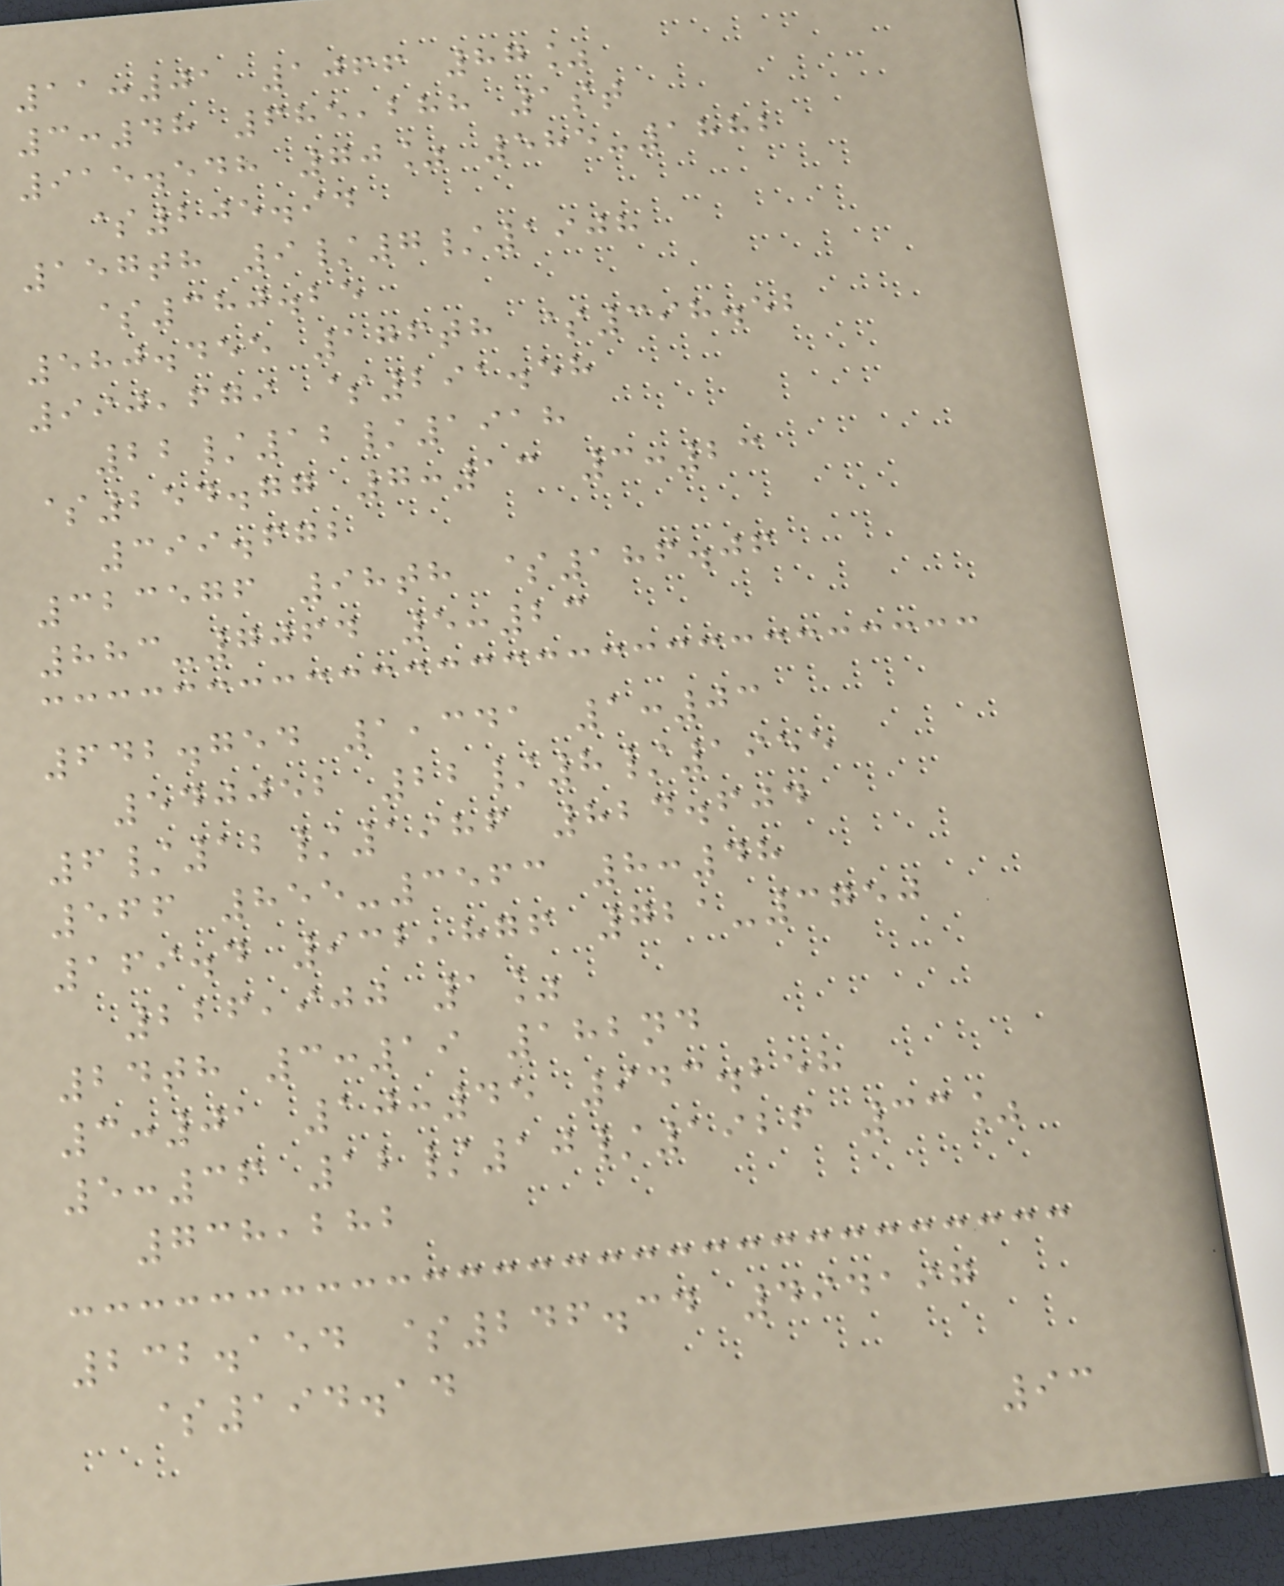11:01 1066 87%
3:48 685,288 1st
915.548 70% 585-1882
$205.94
157th 9/7/1908
$380.25
580.455 176th $398.52
990,679 $291.58
22/12/1918
$254.77 7:13 3:23
399.672
323576 98th $186.06
883-7064 5:23
642.754 1,341 1:03
540052 22/8/1955
6/12/1986 824.604
566 855-3563 8:48
169.4 932,876 721-3750
226,900 1%
24th 3:19 182nd
3:01 10:45 943.258
5:36 12/10/1926 33%
738,282
232.154 $246.34 494197
$194.14
93
